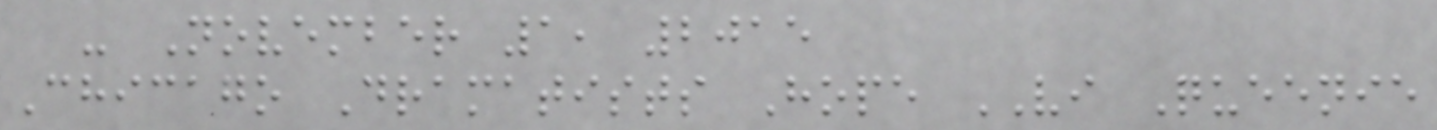- November 1, 2015
Chicago Dramatists Hope VI Queenie
